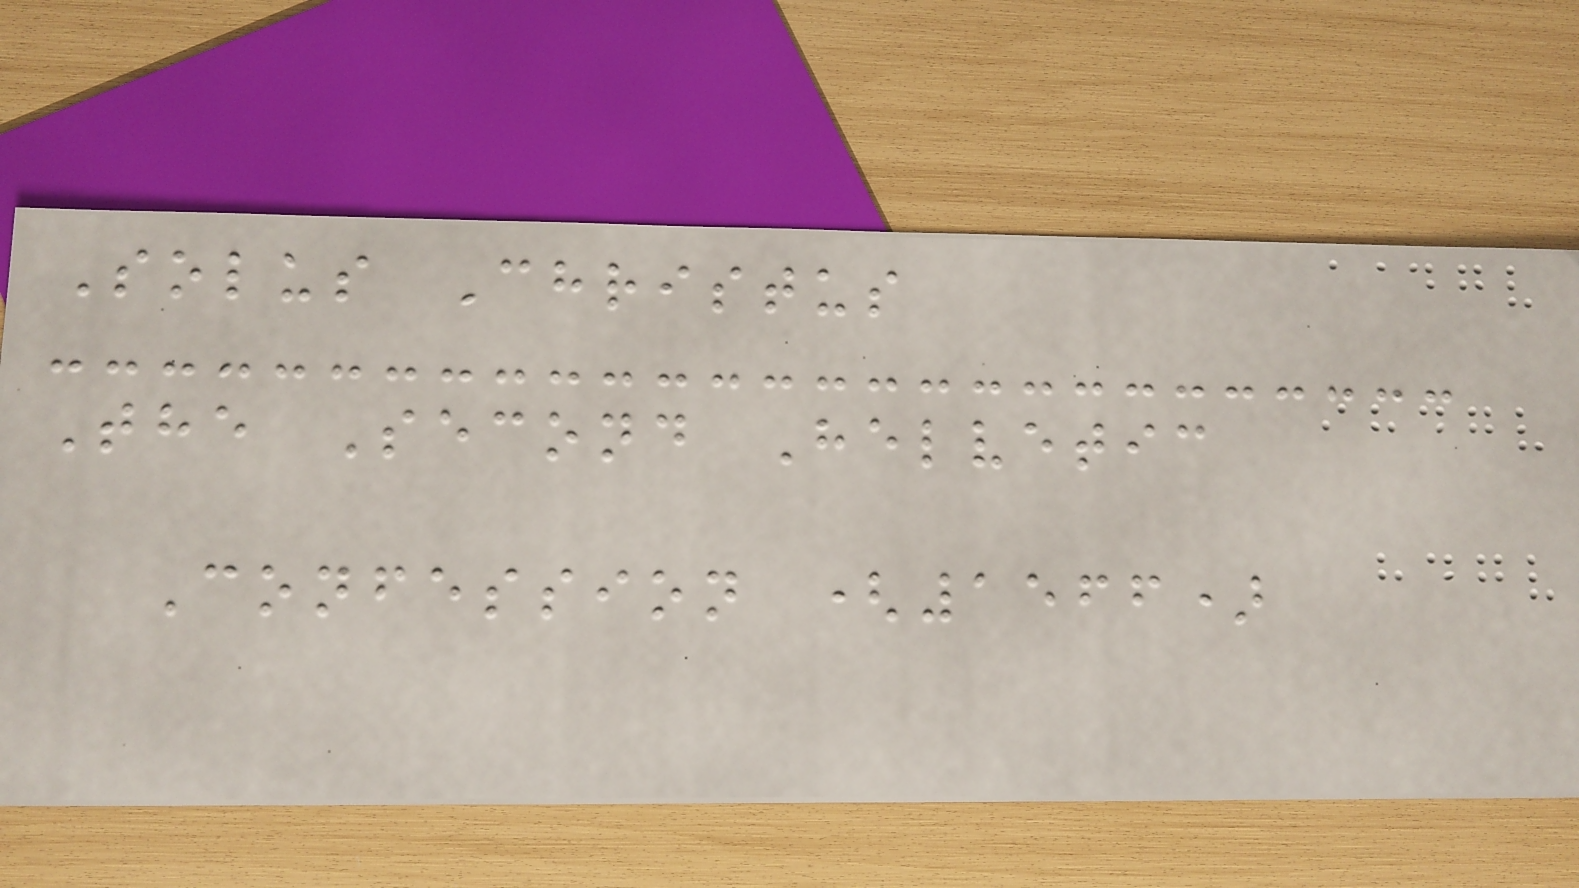Solus Christus
The Second Helvetic
Confession (1566)
